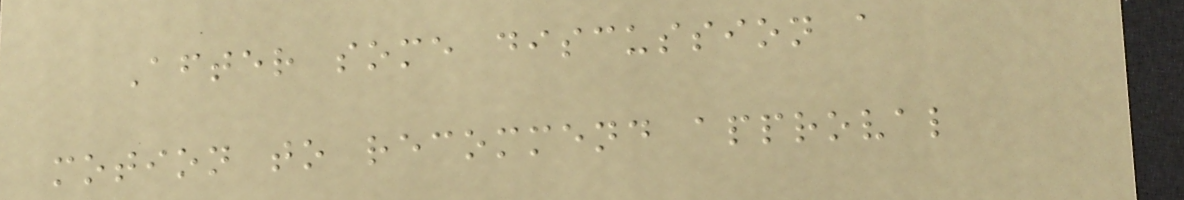After some discussion a
motion to recommend approval
